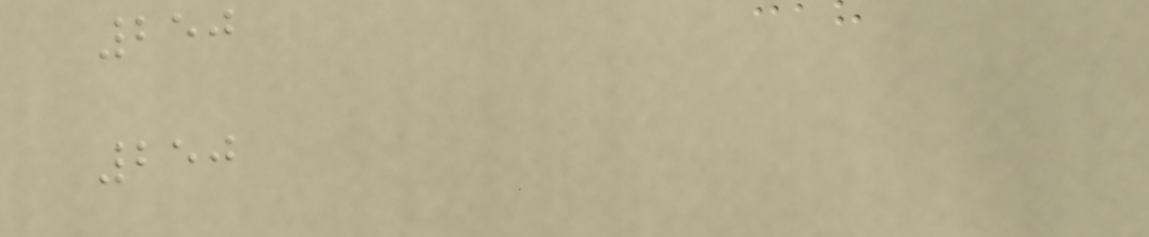250
250
